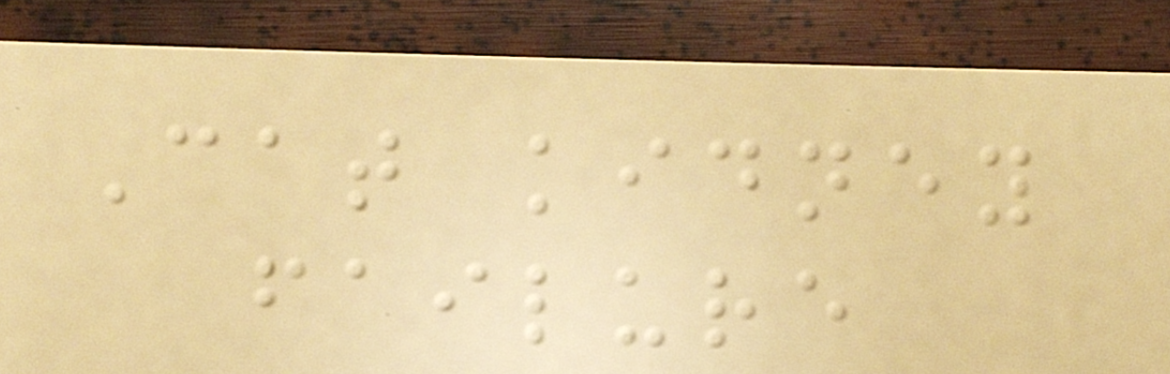Cat kidney
failure
